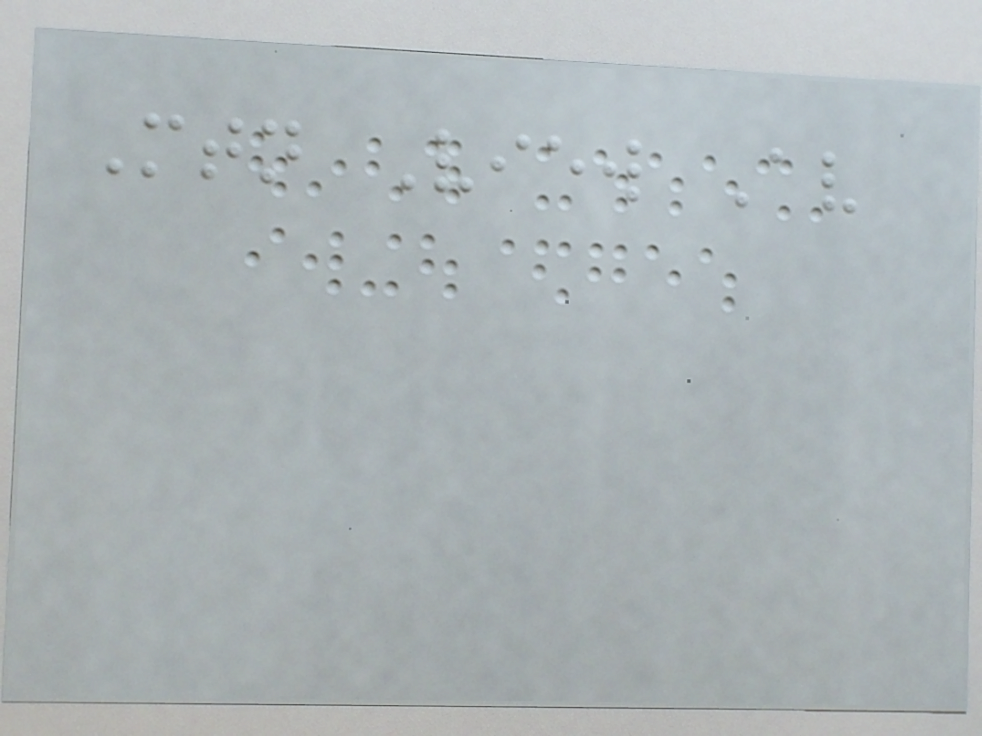Mtn View Av
